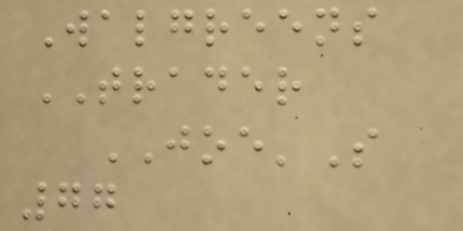Walgreens
TRADER
JOE'S
77
